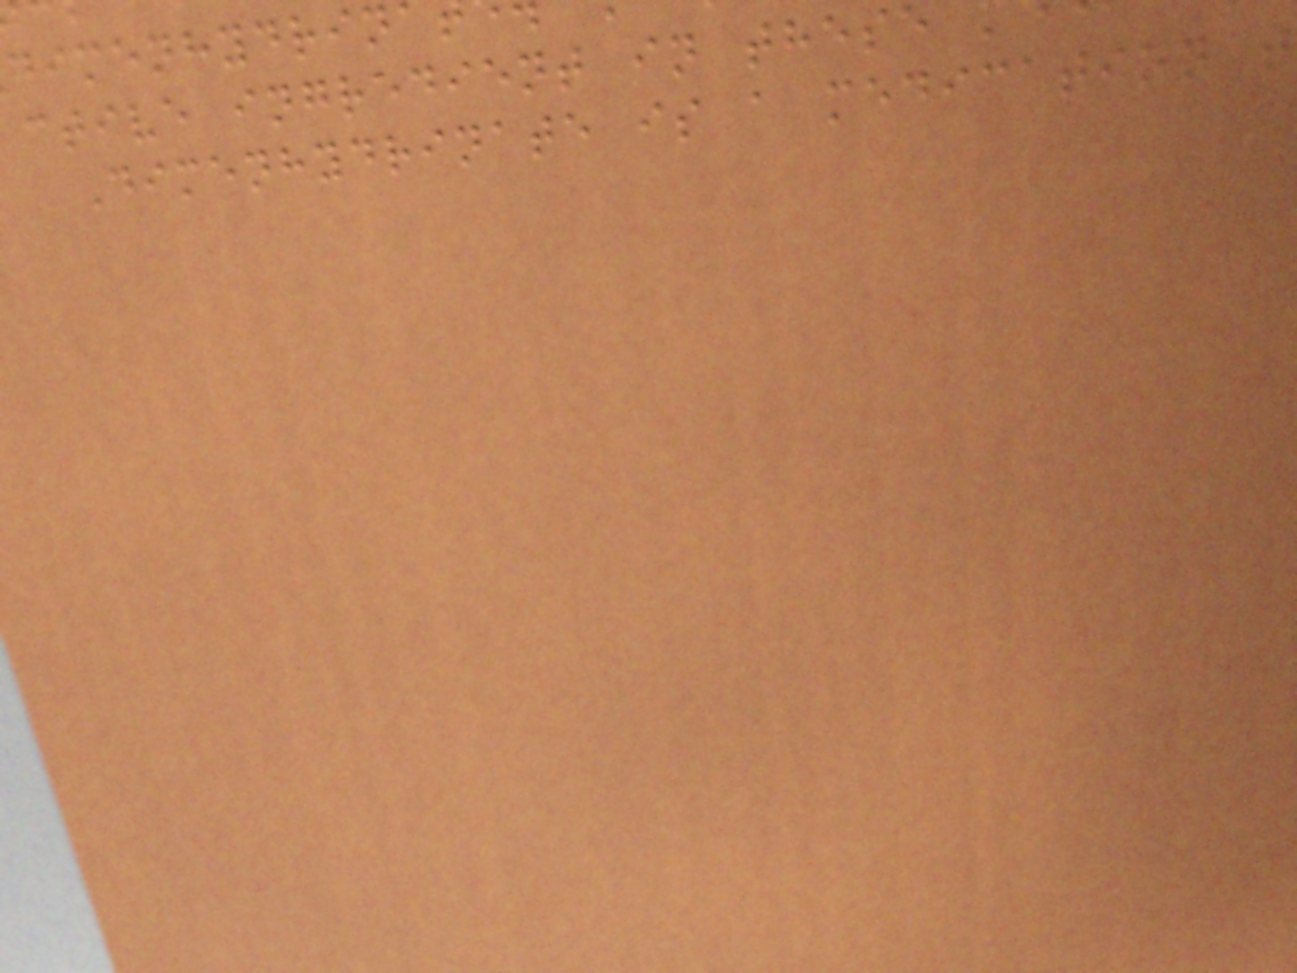ctive ingredient in these
Dimenhydrinate is a medication t
